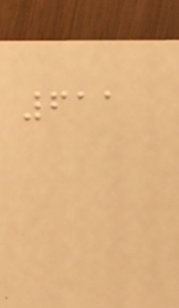611
